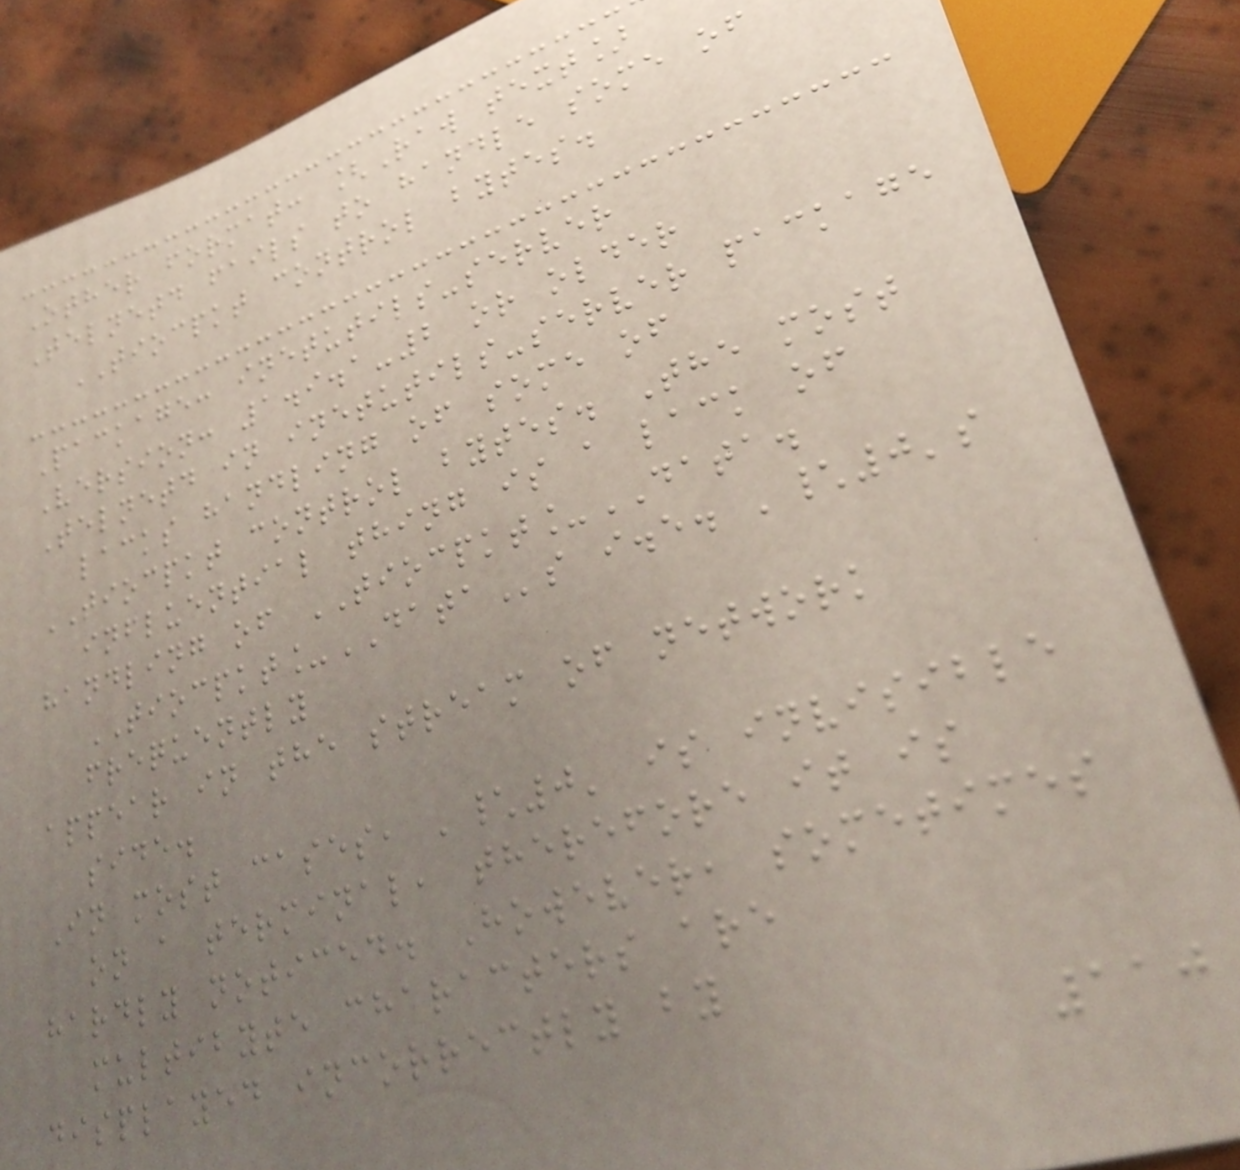Other format: [Raw text]
Telnetd fails to handle some of
TIOCPKT control bytes.
Package: inetutils-server
Version: 1.9.1-2 or older
Telnetd in inetutils-server package
lacks handling of some of
TIOCPKT control bytes. The most
influential thing is a lack of
handling of TIOCPKT_DATA.
TIOCPKT_DATAs i.e. '\0's
frequently
appear in the stream of network
side.
In most cases, '\0' is invisible
on a terminal, therefore it is
hardly noticed. However, sometimes
multibyte characters are
displayed incorrectly by
110
